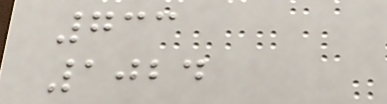733
1024
